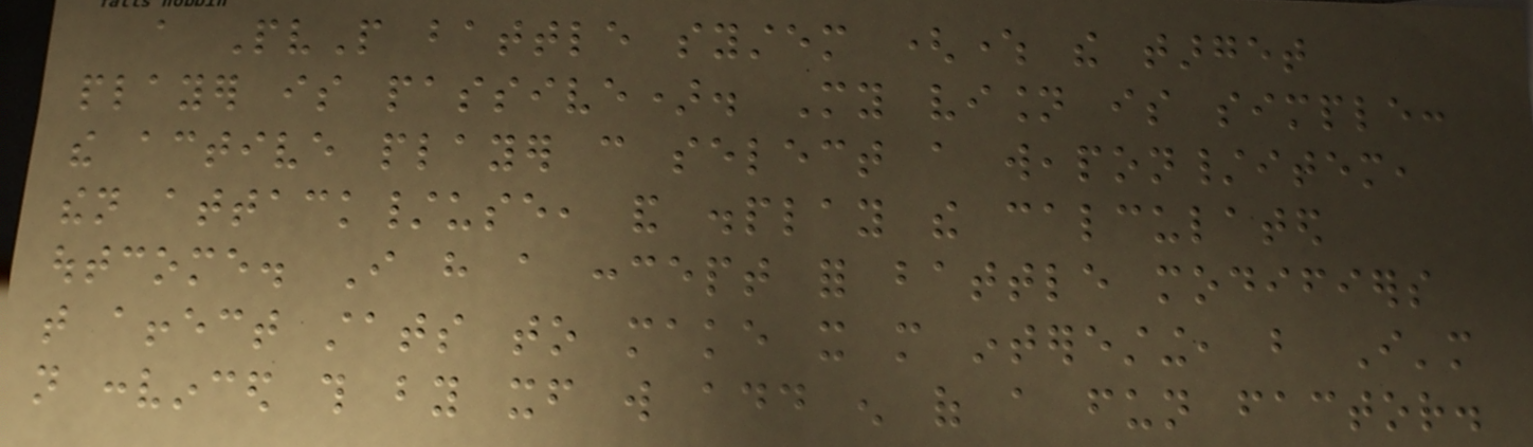a PvP battle system (where the target
player is passive). My vision is simple:
the active player can select a weapon/item,
then attack/use, and display the calculated
outcome. I have a concept for battle modifiers
that affect stats to make it more interesting, but I'm
not convinced this by itself will add enough of a fun factor.
